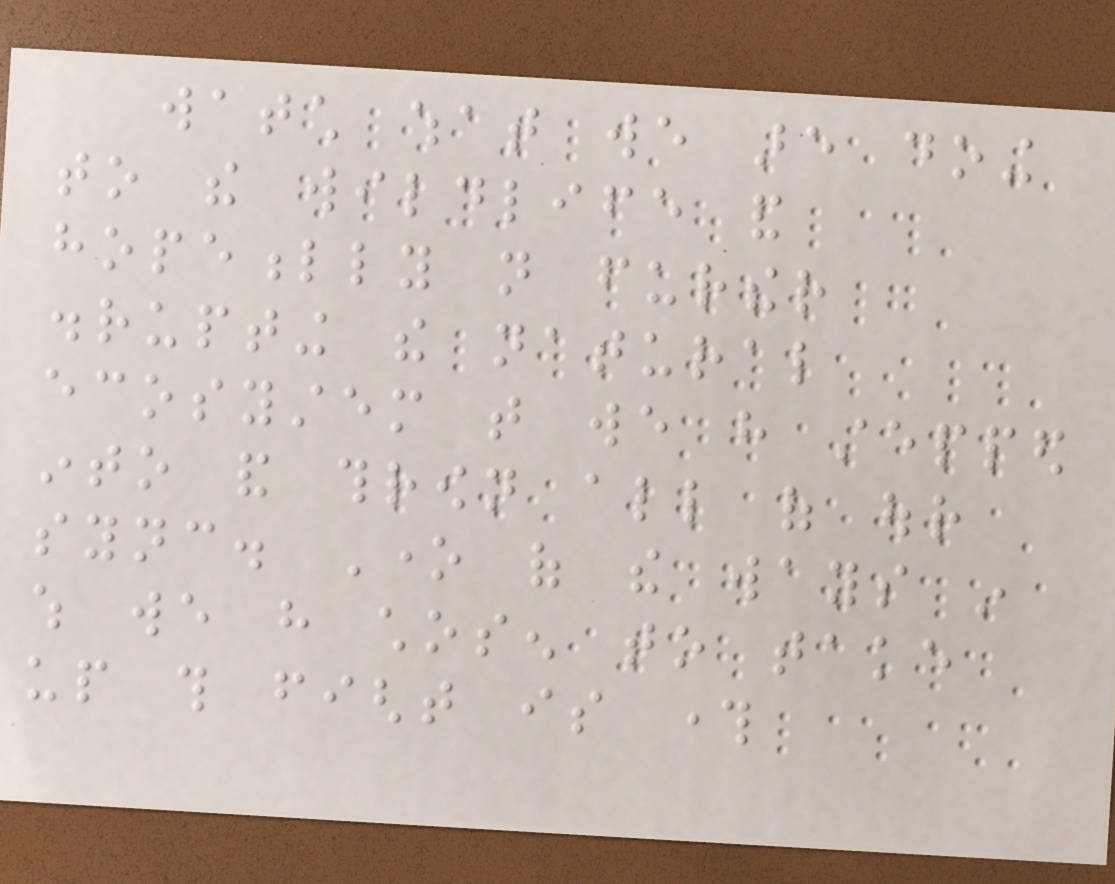watch what we are doing
to the wildlife and
hopefully not further
disrupting the natural
ecosystem that we have stepped
into and thrown all of our
sync. One of the ways in
which we have chosen to take
up this fight is through
